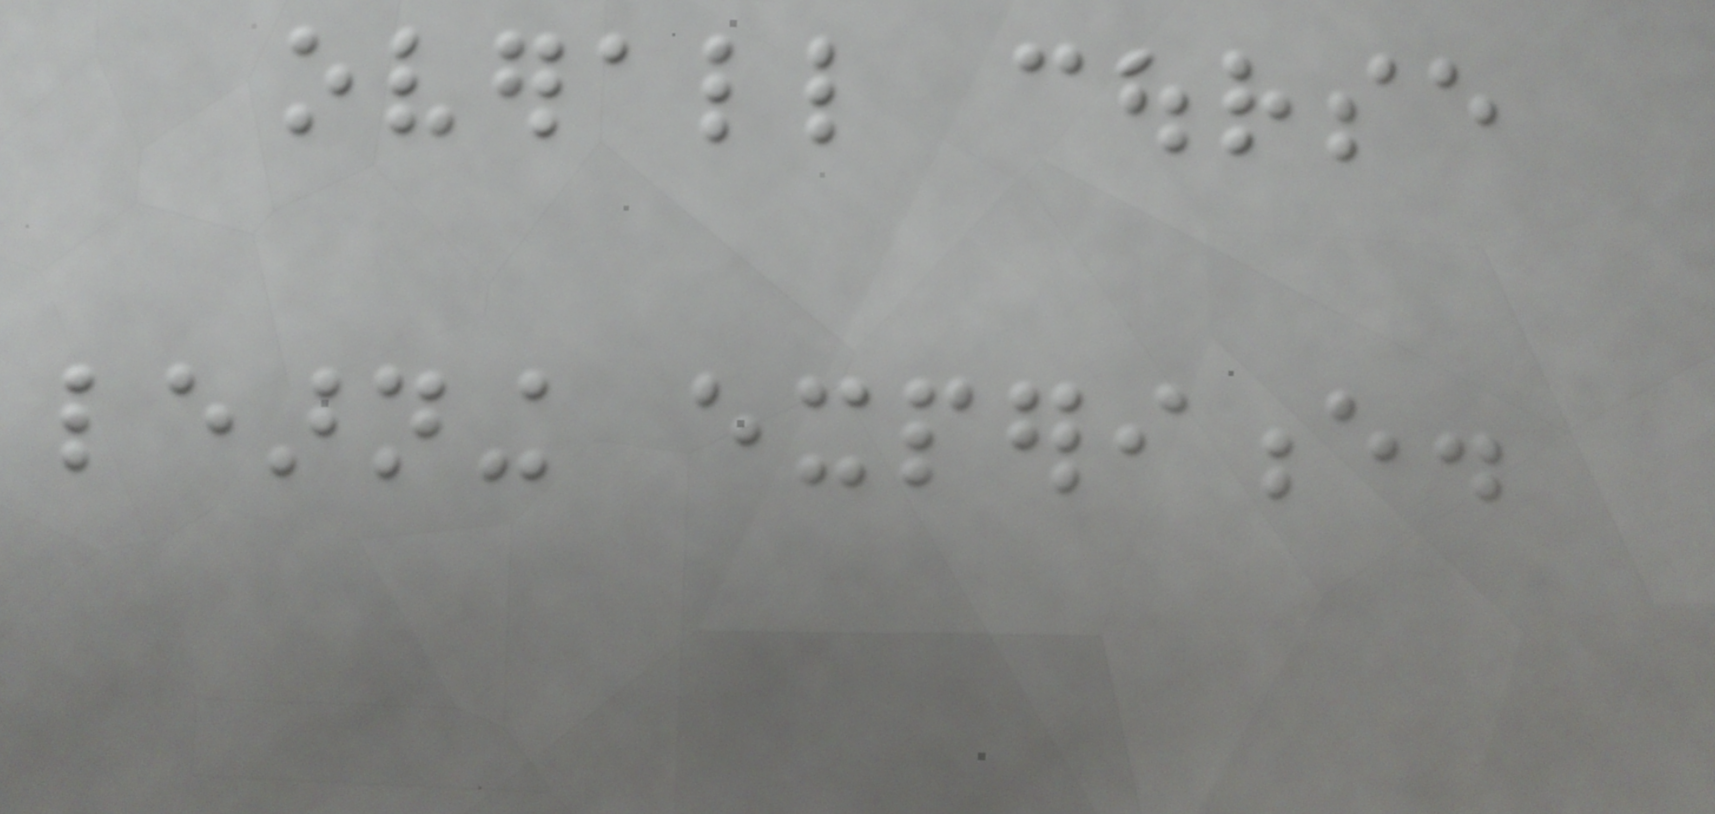overall course
learning experience.
